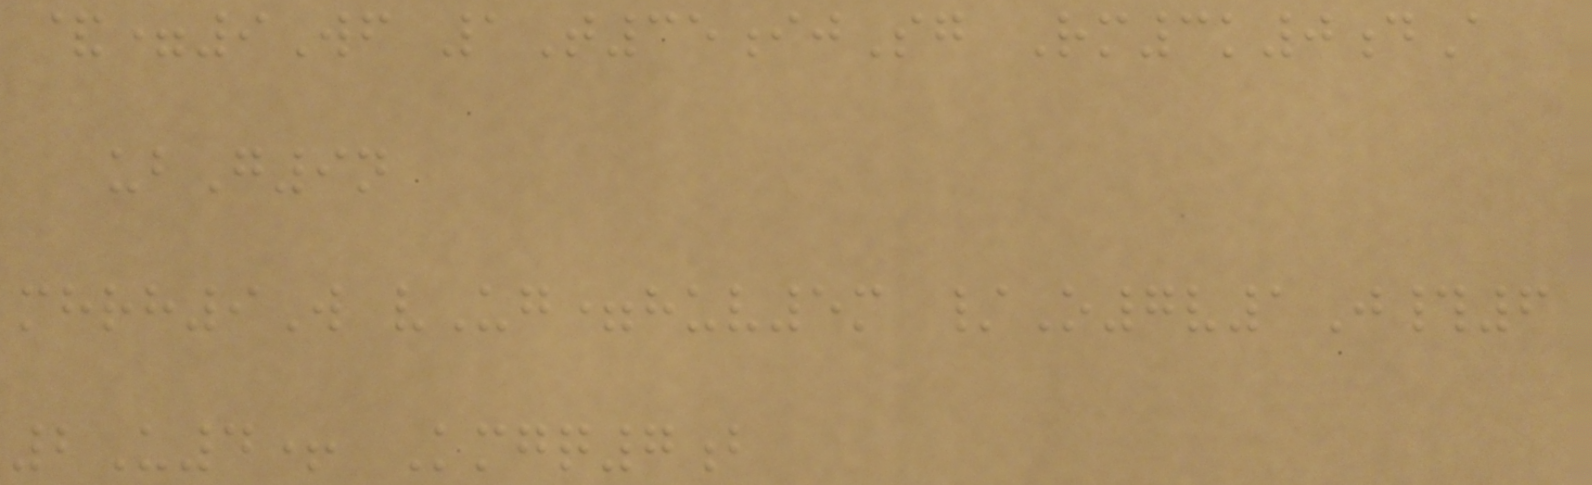&=9Wf 1T35ijSg Rm3k0dA
ubG9n
mhrh9W vUg=huv5m /O7v1J#6
2U4+ Kmgq7b
